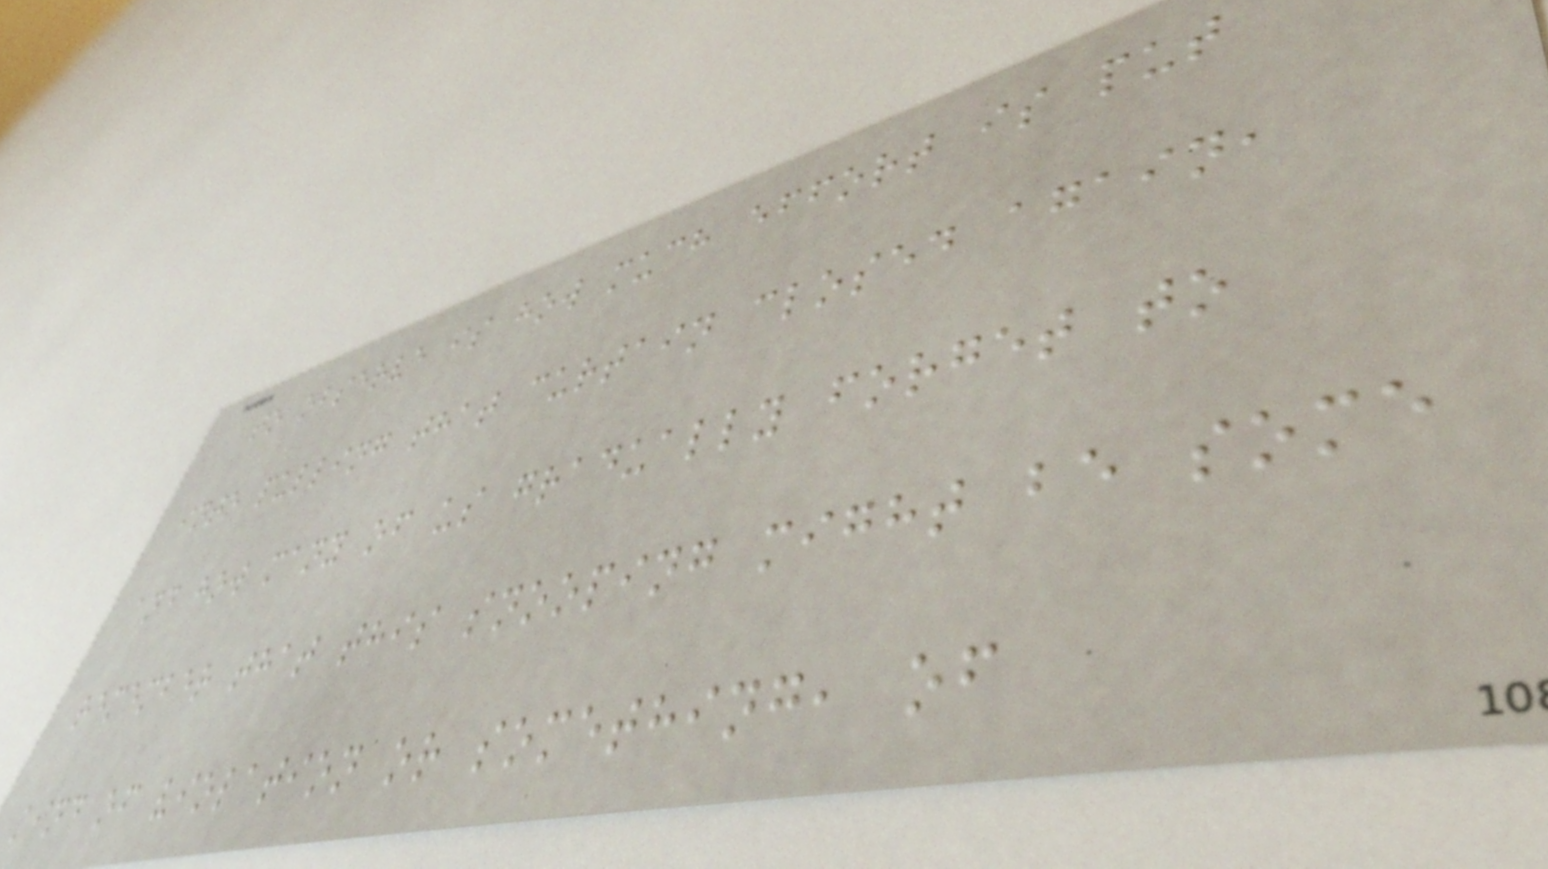to observe is how much effort is put
into pulling that curtain closed again,
and how many of us gradually forget to
remember that this snooping might be some
kind of violation or something, of
